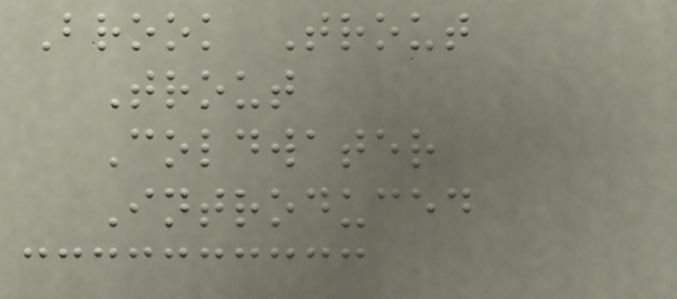Brook Trout
Trout
Coldwater
Introduced
